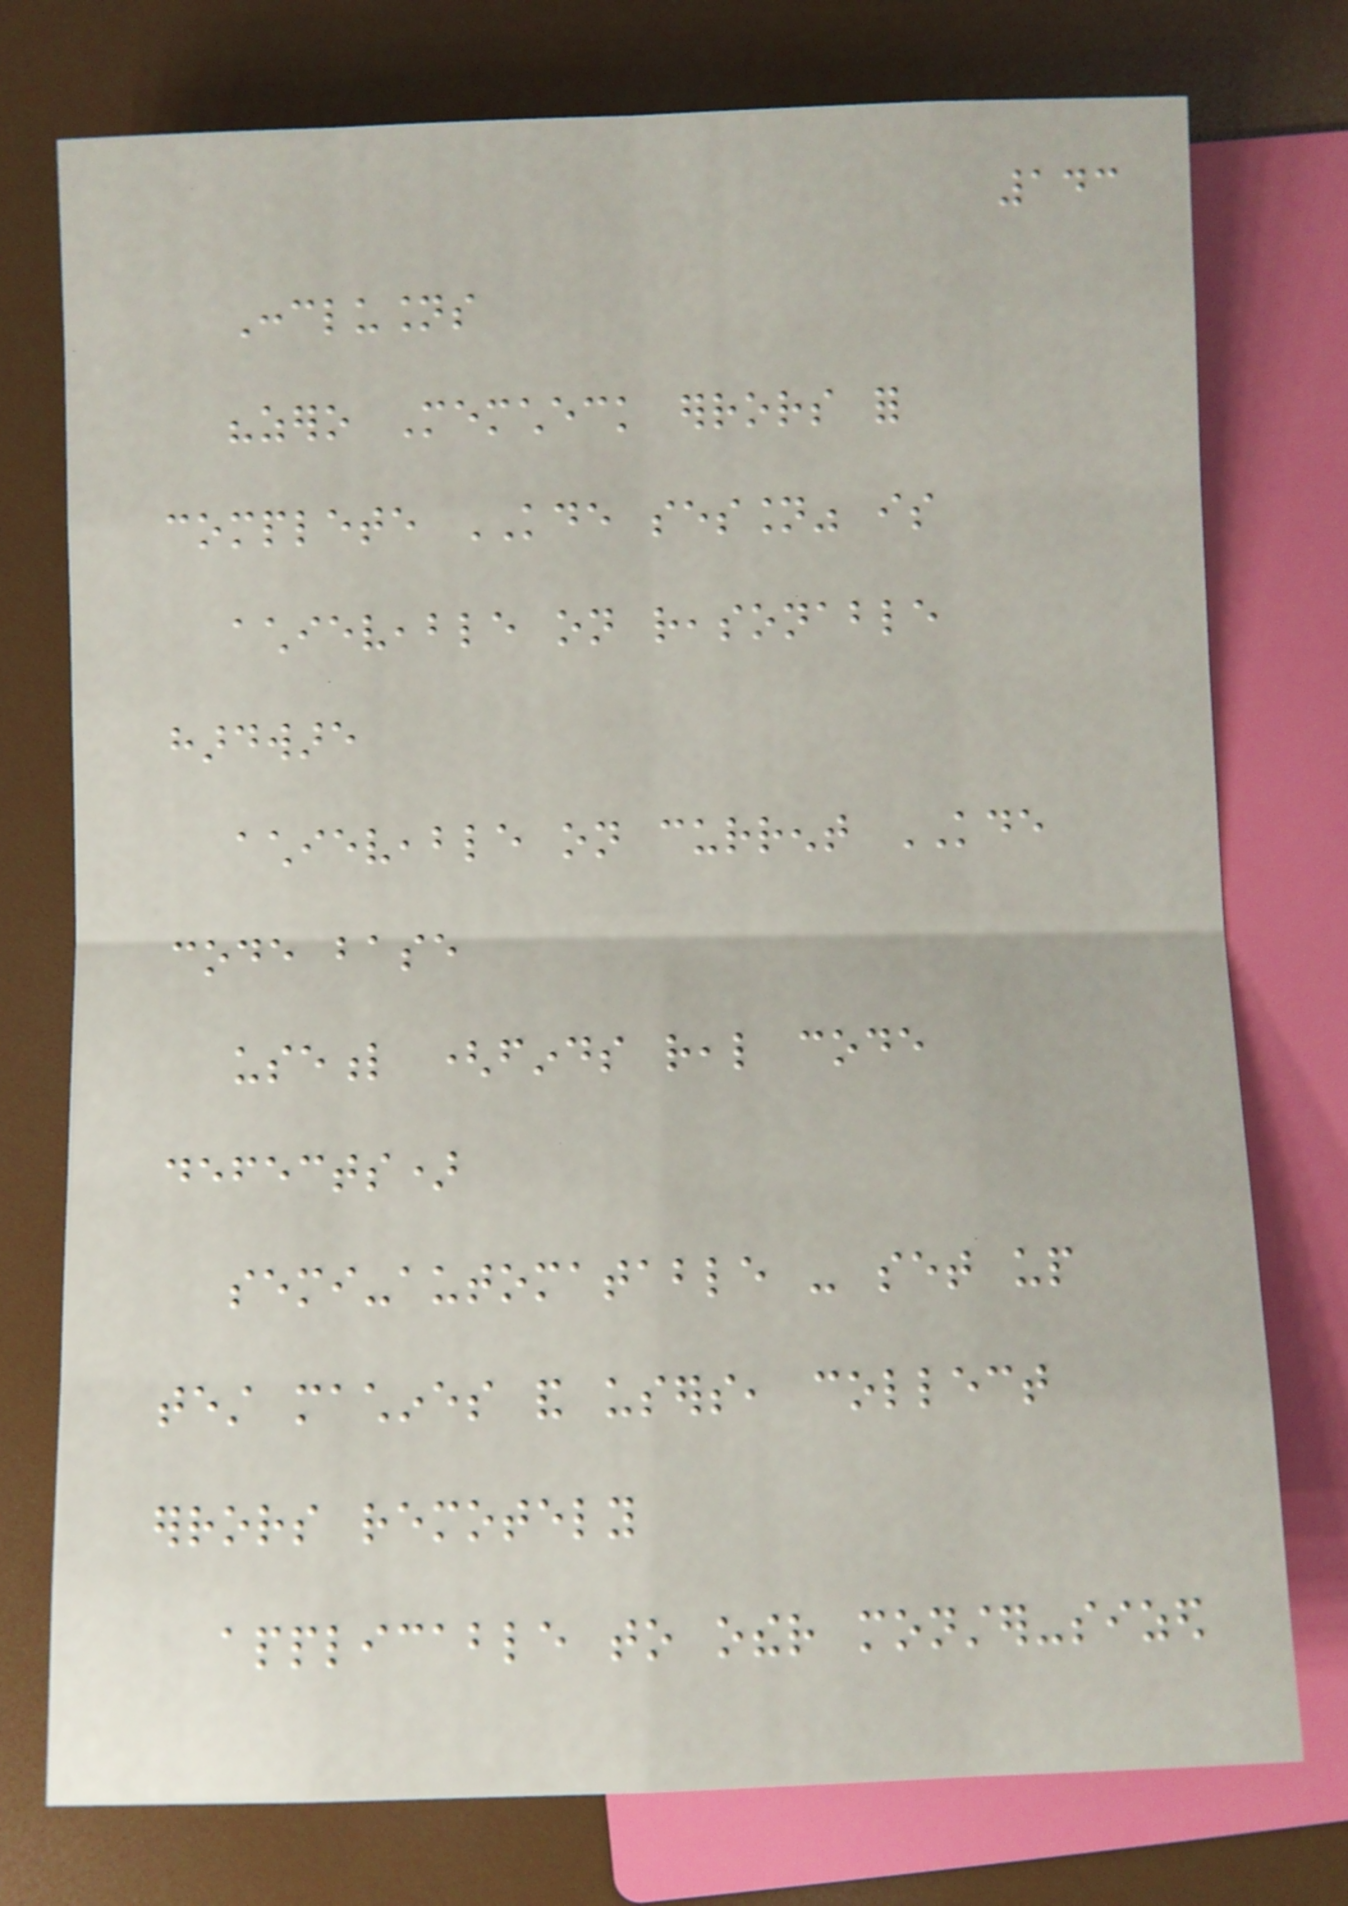143
Conclusions
"zero Memcheck errors for
complete KDE session" is
achieveable on reasonable
hardware
achieveable on current KDE
code base
useful (finds real code
defects)
semi-automatable - set up
test machines and users, collect
errors remotely
applicable to other monster-sized
